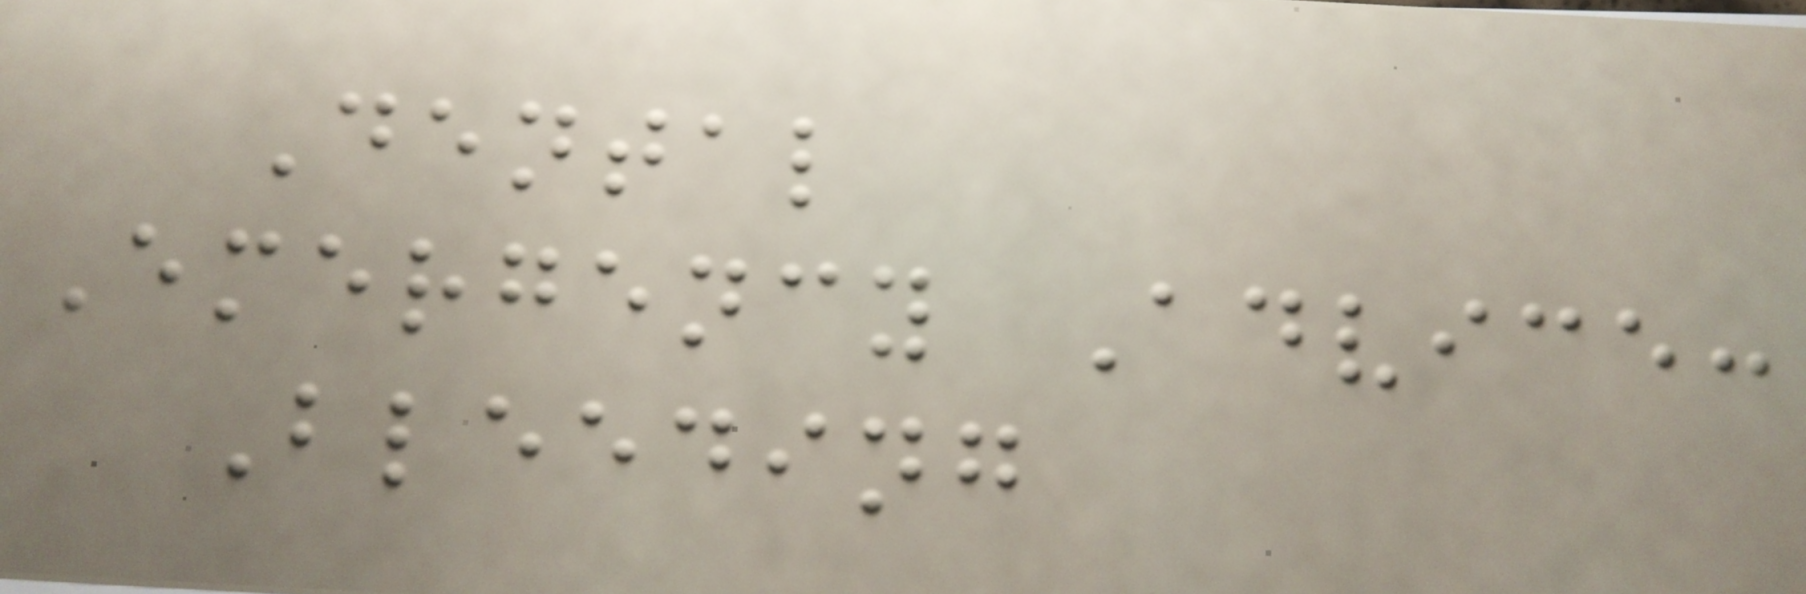Dental
Emergency Advice:
Bleeding
